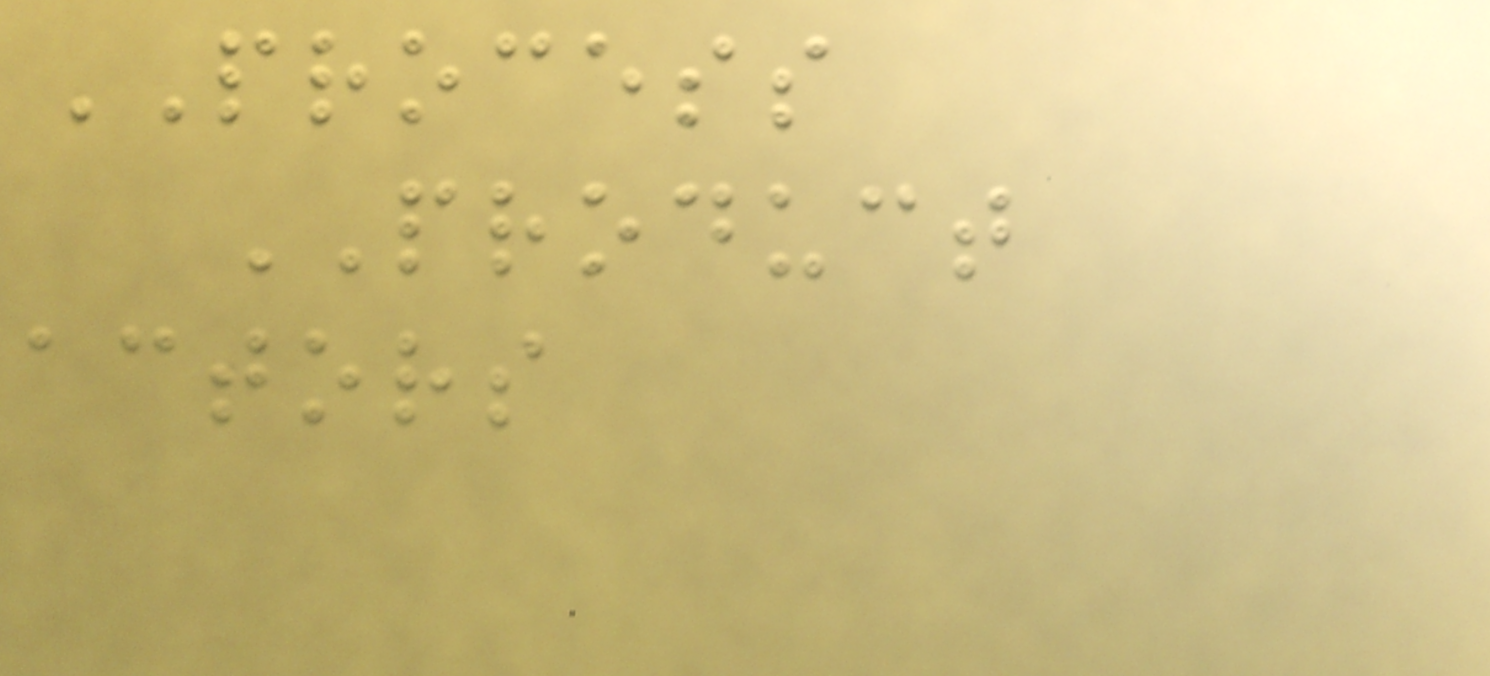PROCESS
PRODUCT
actors
